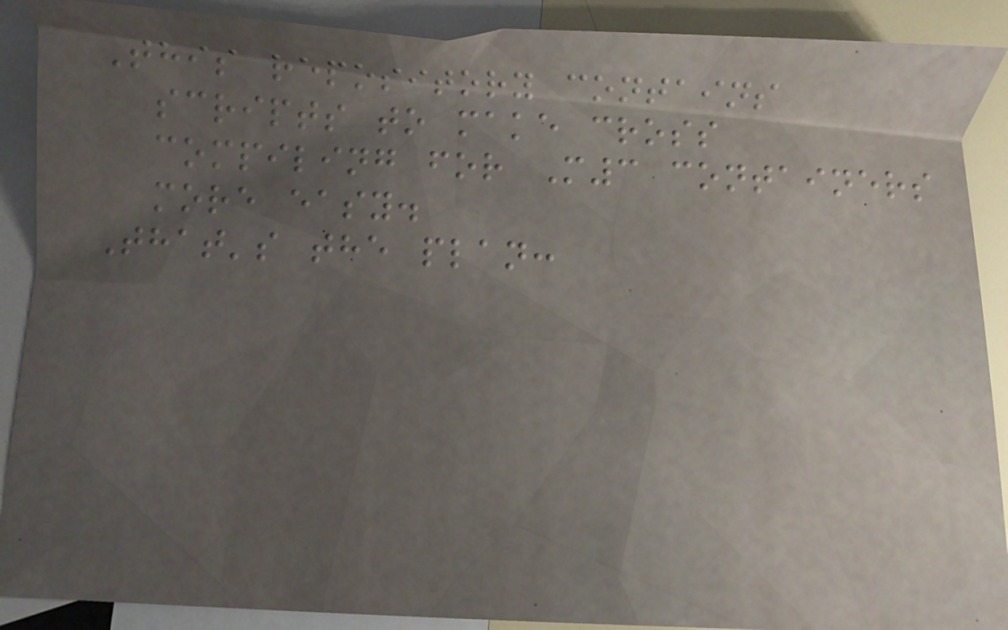This repository contains
scripts to make cross
compiling for M3 containers
more easy.
That's the plan:
